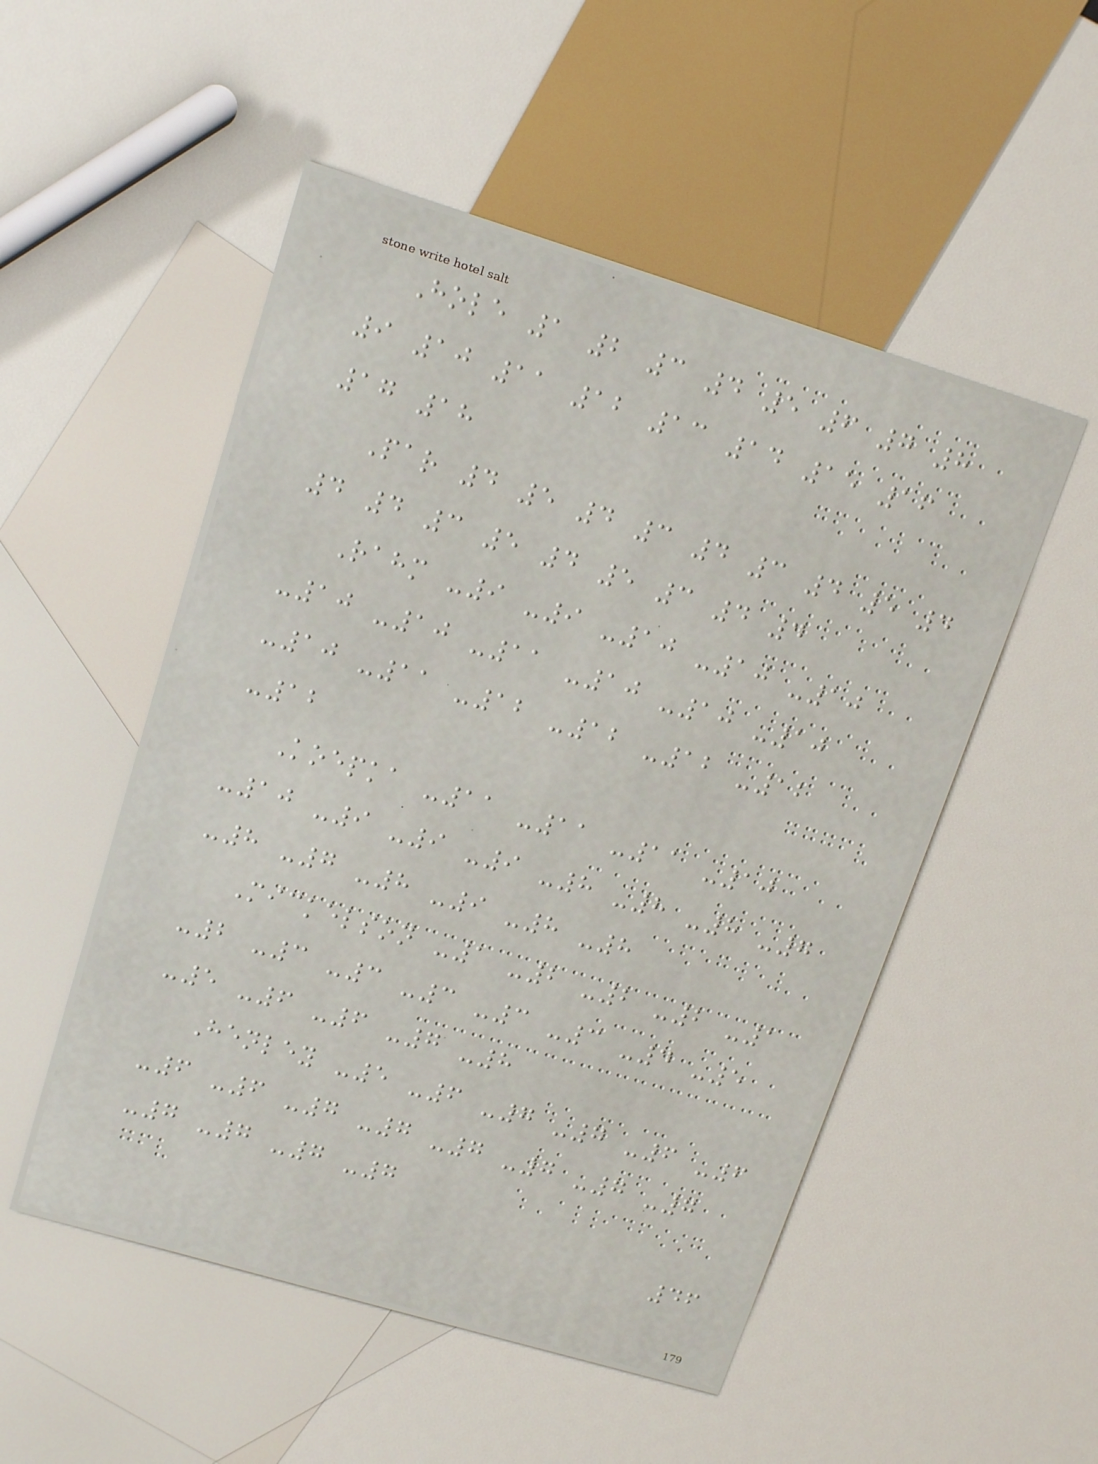Hole 1 2 3 4 5 6 7 8
9 10 11 12 13 14 15 16
17 18
Par 4 5 4 3 4 3 4 5 4
4 4 3 5 4 5 3 4 4
Rahm -9 -9 -10 -10 -10
-10 -10 -11 -10 -10 -10
-10 -11 -12 -12 -12 -12
-12
Koepka -11 -11 -11 -10
-10 -9 -9 -9 -8 -8 -8 -7
-8 -7 -8 -9 -8 -8
Mickelson -1 -2 -2 -2 -1
-2 -3 -3 -3 -3 -3 -4 -5
-5 -6 -6 -7 -8
Henley -5 -6 -7 -7 -6 -6
-6 -6 -7 -7 -7 -7 -7 -7
-7 -7 -7 -7
46
